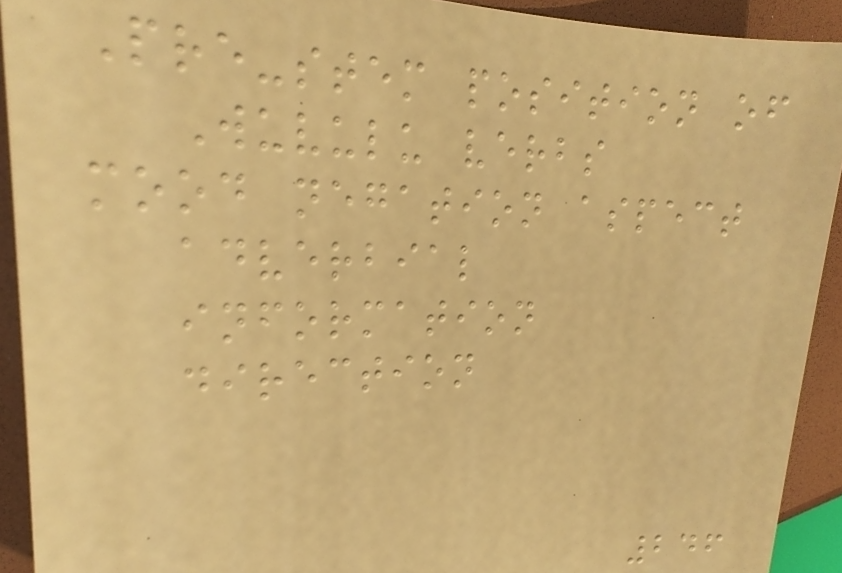Pre-stem position of
Wuvulu verbs
mood negation aspect
adverbial
information
direction
246
